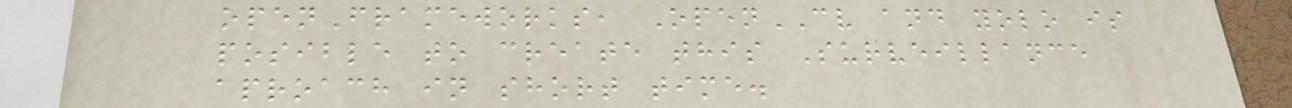openFrameworks, OpenCV and yolo is
posible to create this Surveillance
aproach in short time.
